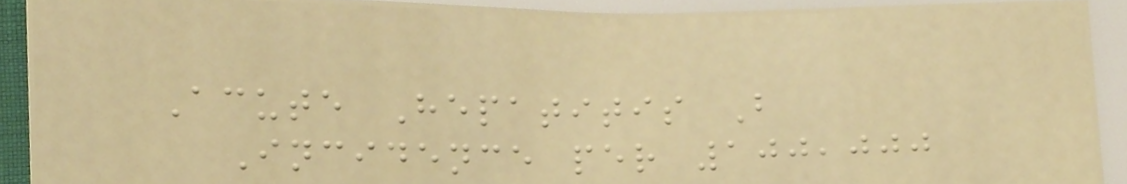Acute Hepatitis B
Incidence per 100,000
